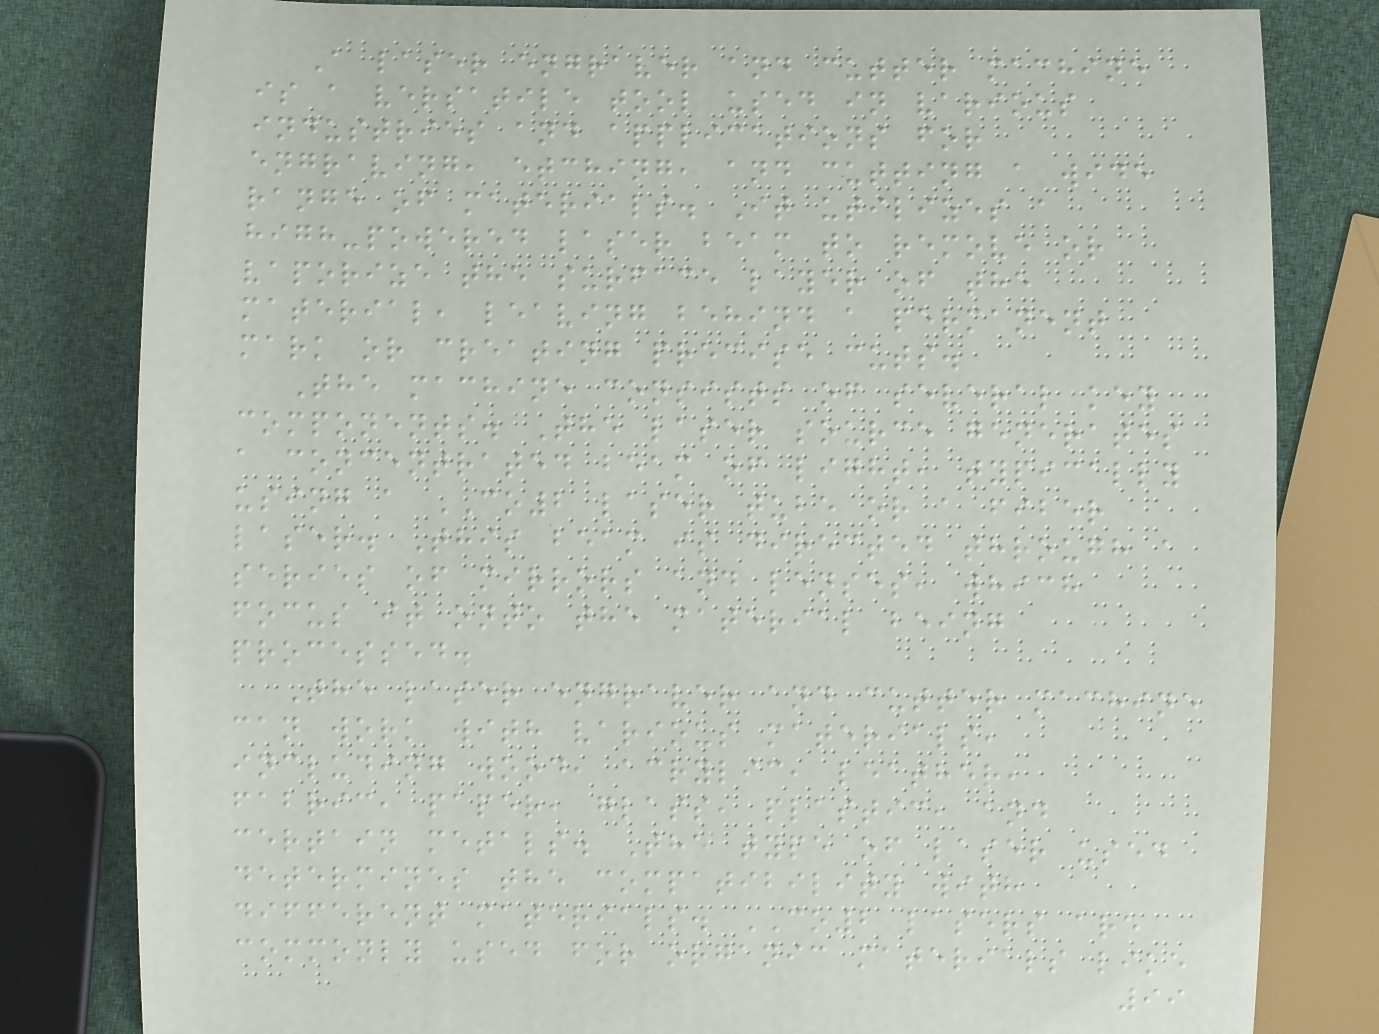A laser engraver and cutter machine
is a versatile tool used in various
industries and applications for
engraving, etching, and cutting a wide
range of materials. It utilizes a
high-powered laser beam to remove or
vaporize the surface layer of the
material, leaving behind a permanent
mark or creating precise cuts.
The machine consists of several key
components. The laser source generates
a concentrated beam of light, typically
using a CO2 laser tube or a fiber
laser. This beam is directed through a
series of mirrors and lenses, which
focus it onto the material being
processed.
The laser engraver and cutter machine
can work with various materials,
including wood, acrylic, leather,
fabric, paper, glass, plastic, and
certain metals. The type of laser used
determines the compatibility with
different materials. CO2 lasers are
commonly used for organic materials like
99
